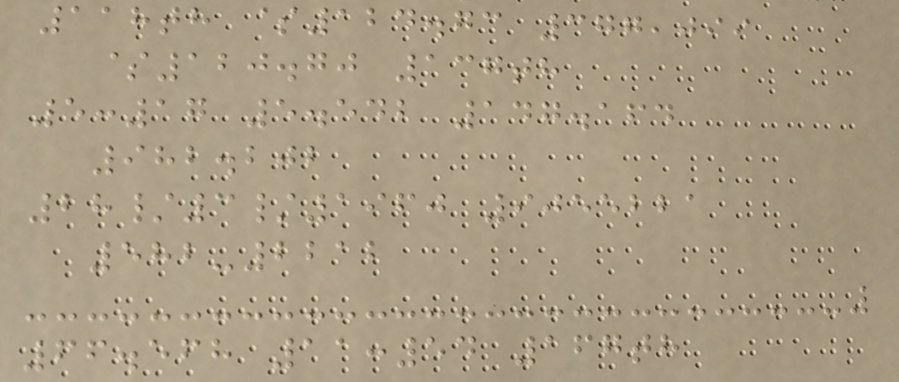118th $124.73 377,099
$120.70 137th
5:17 5.542 147.164
982.202
28/3/1960 9055221
582-2212
66.568 11:54 167th
